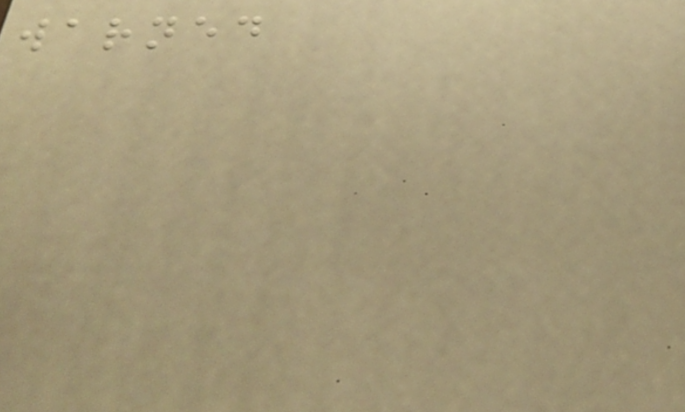warned
